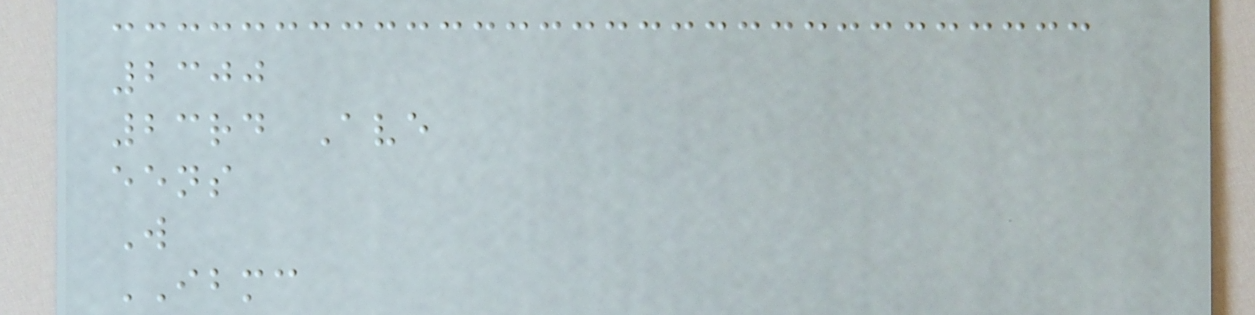2300
23rd Ave
eens
W
IBMC
